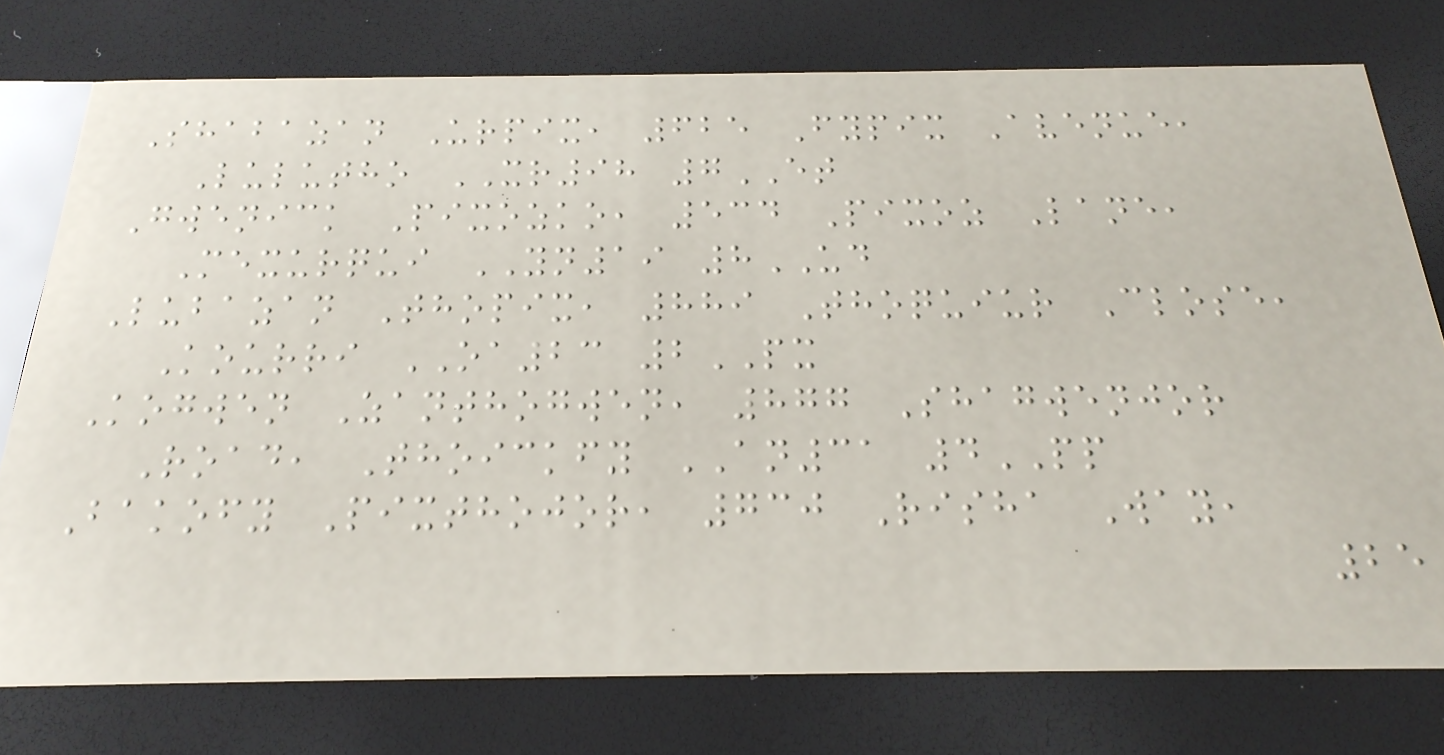Shabazan Urpix, 625 Fypix Avenue,
Lulutho XR98 7ET
Gwenick Pixozko, 534 Pixoz Lane,
Mexurqui YN19 8UD
Lubazan Thopix, 889 Thoquiur Close,
Kourri OA23 2PX
Kogwen Zanthogwen, 877 Shagwenjor
Road, Thoickfy AN31 4PP
Bakofy Pixthojor, 730 Risha Way,
25
